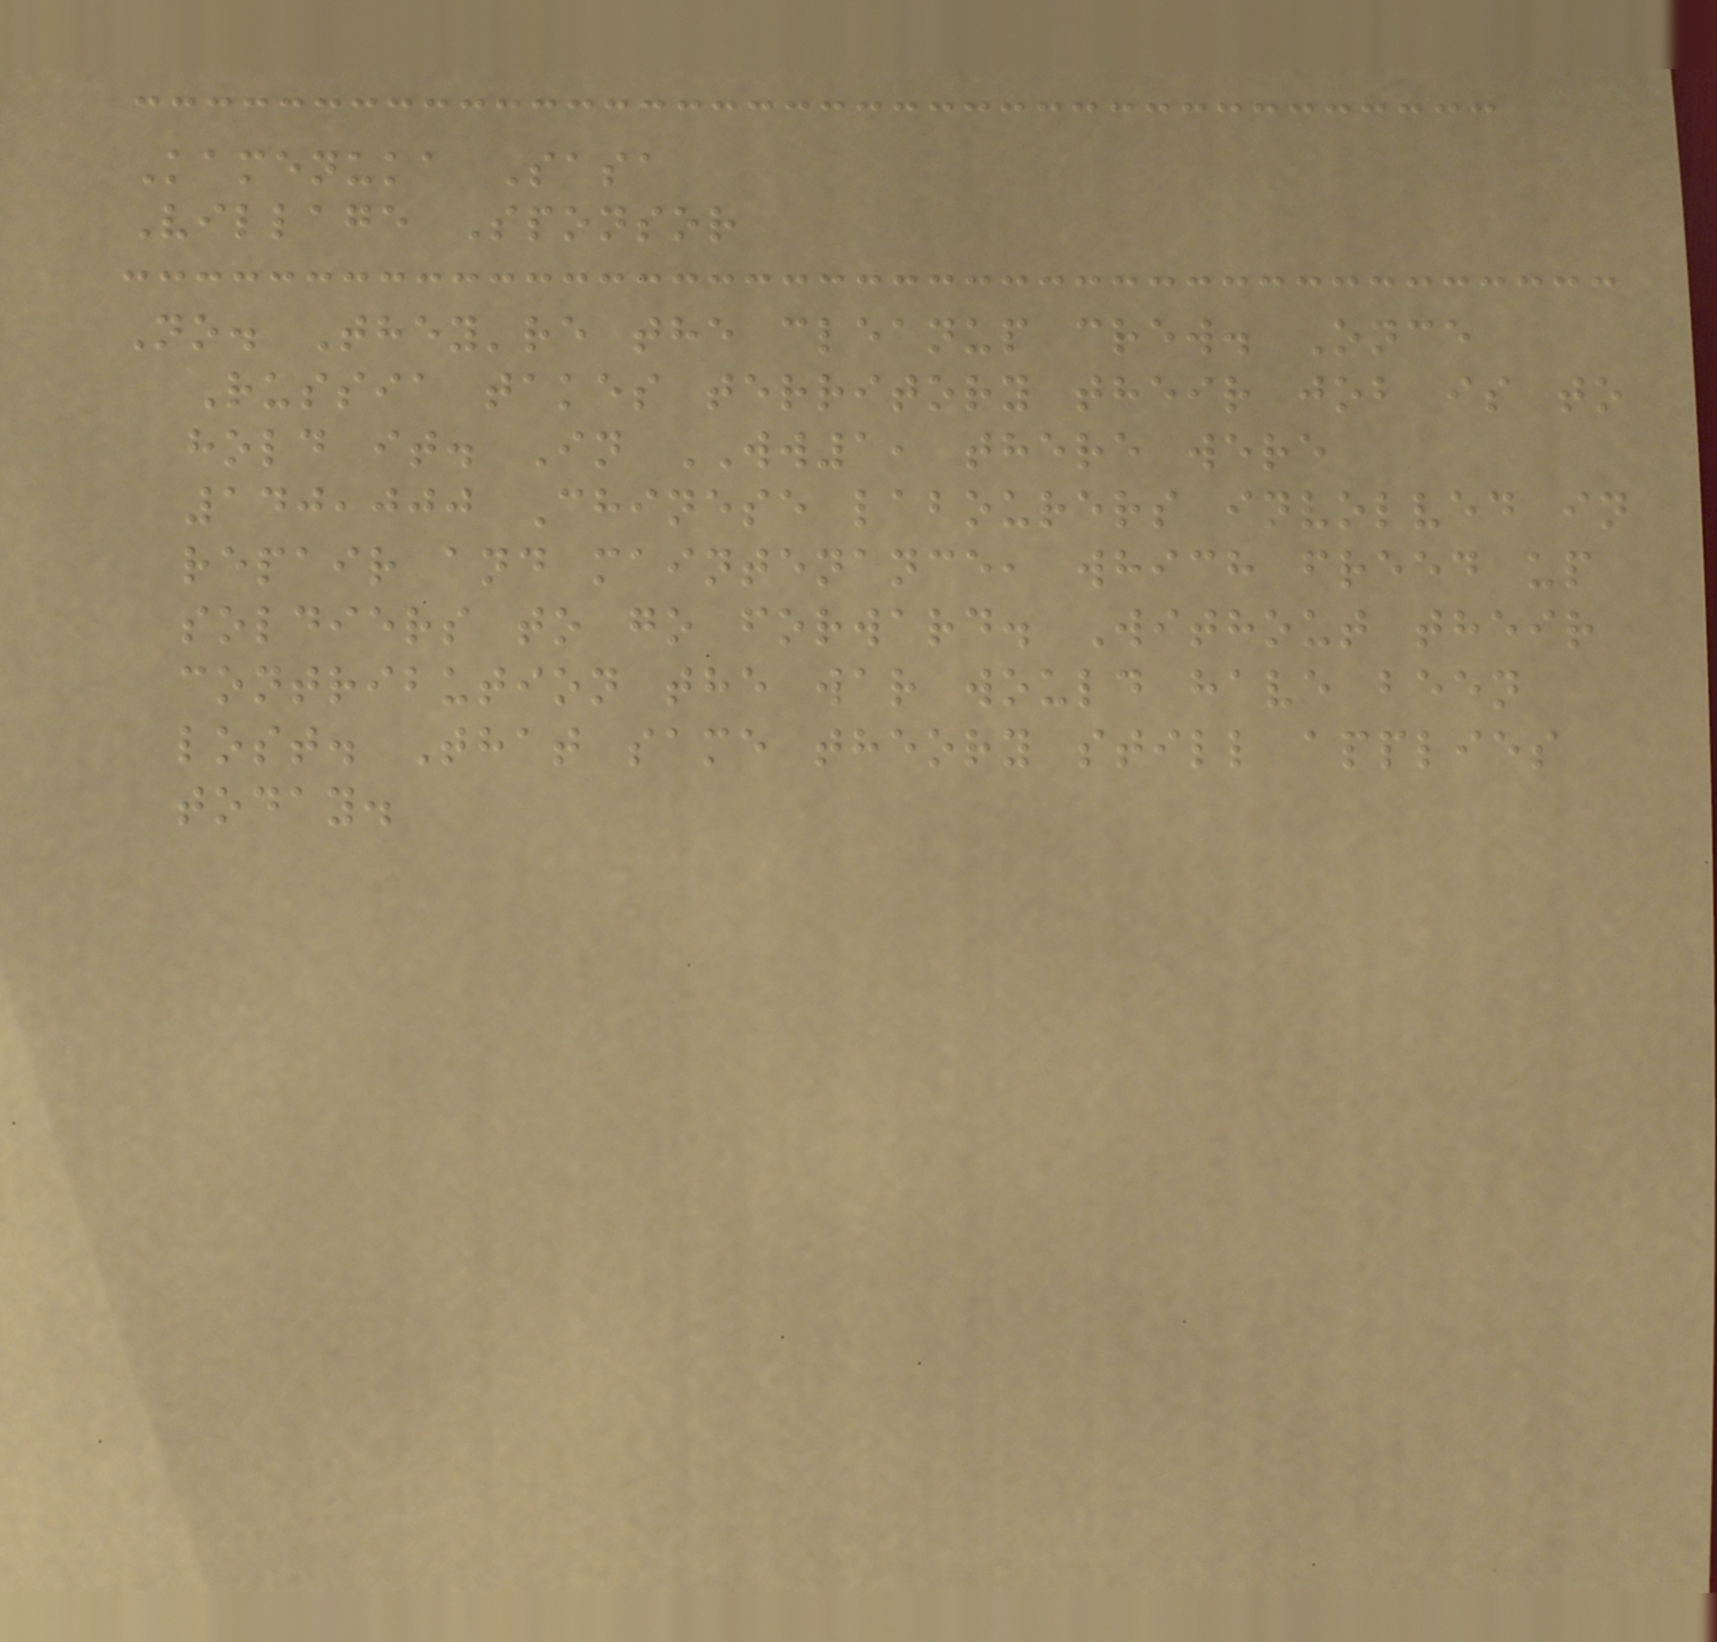Kamenuka Sasa
Village Sponsor
No. They're the cleanup crew. Once
Russia takes territory their job is to
hold it. In WW1, there were
140,000 Chinese labourers involved in
repair and maintenance, which freed up
soldiers to go forward. Without their
contribution the war would have been
lost. That same theory still applies
today.
